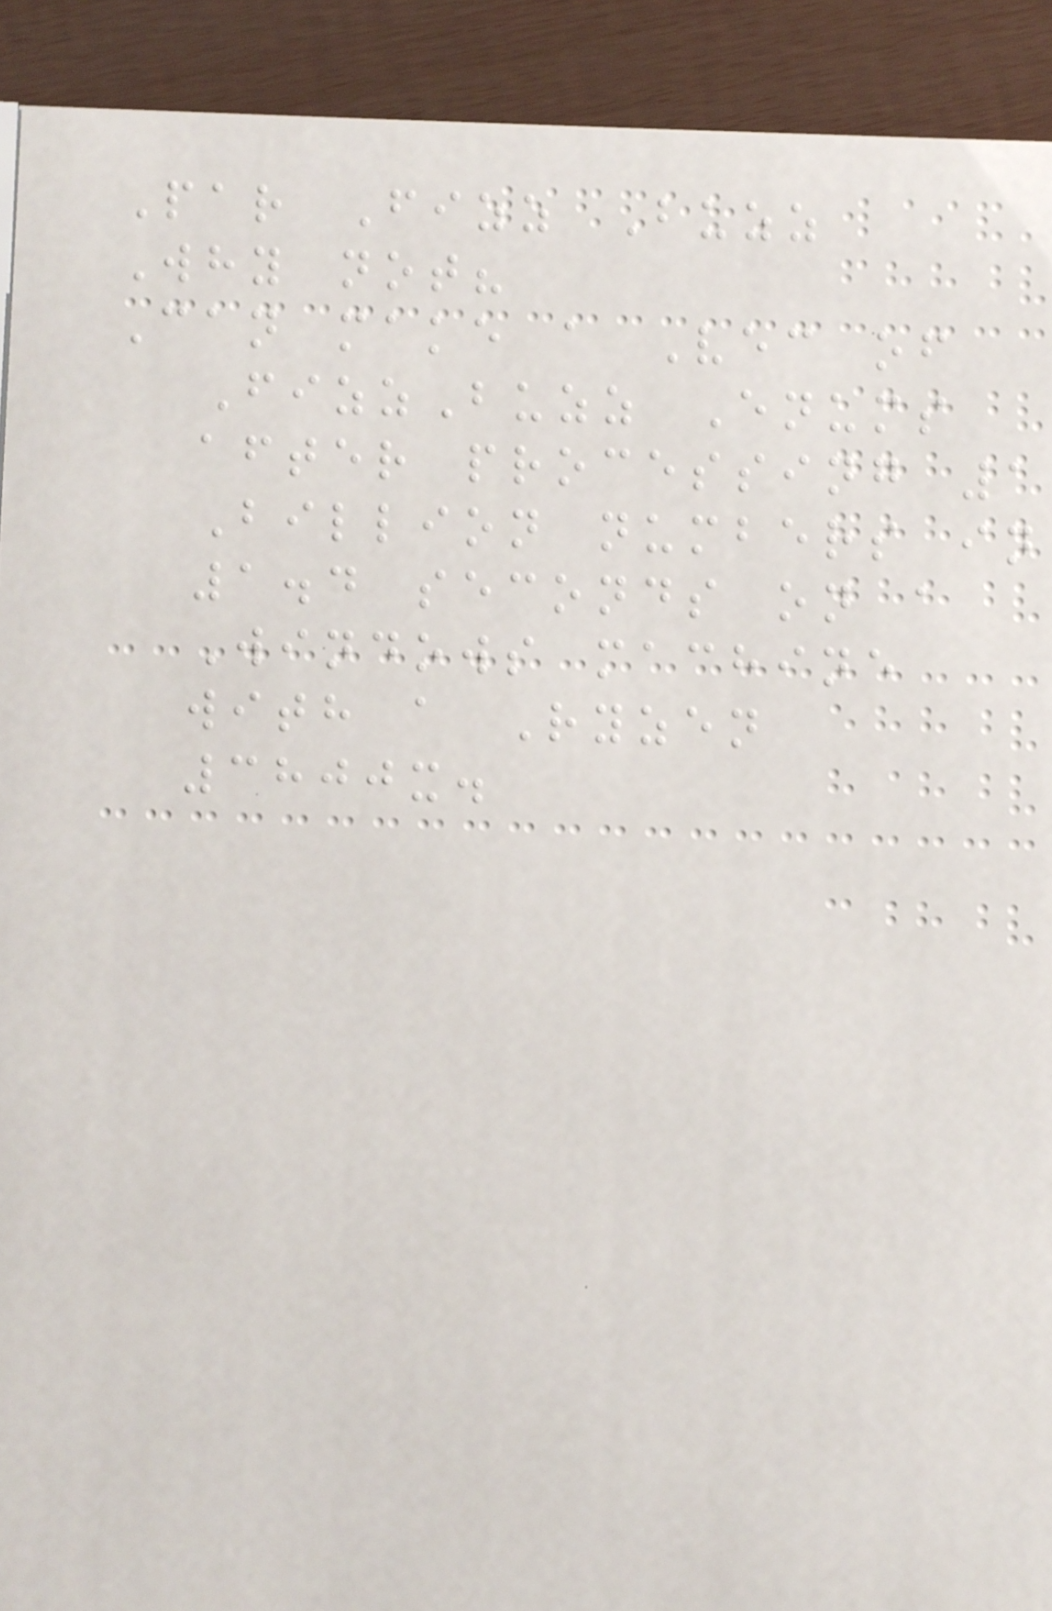Par Fizz Buzz
Why not?
Can make a Vec of
FizzBuzz Enums
after processing 1
Billion numbers in
1.4 seconds on a
Windows machine
with a Ryzen
3800x.
